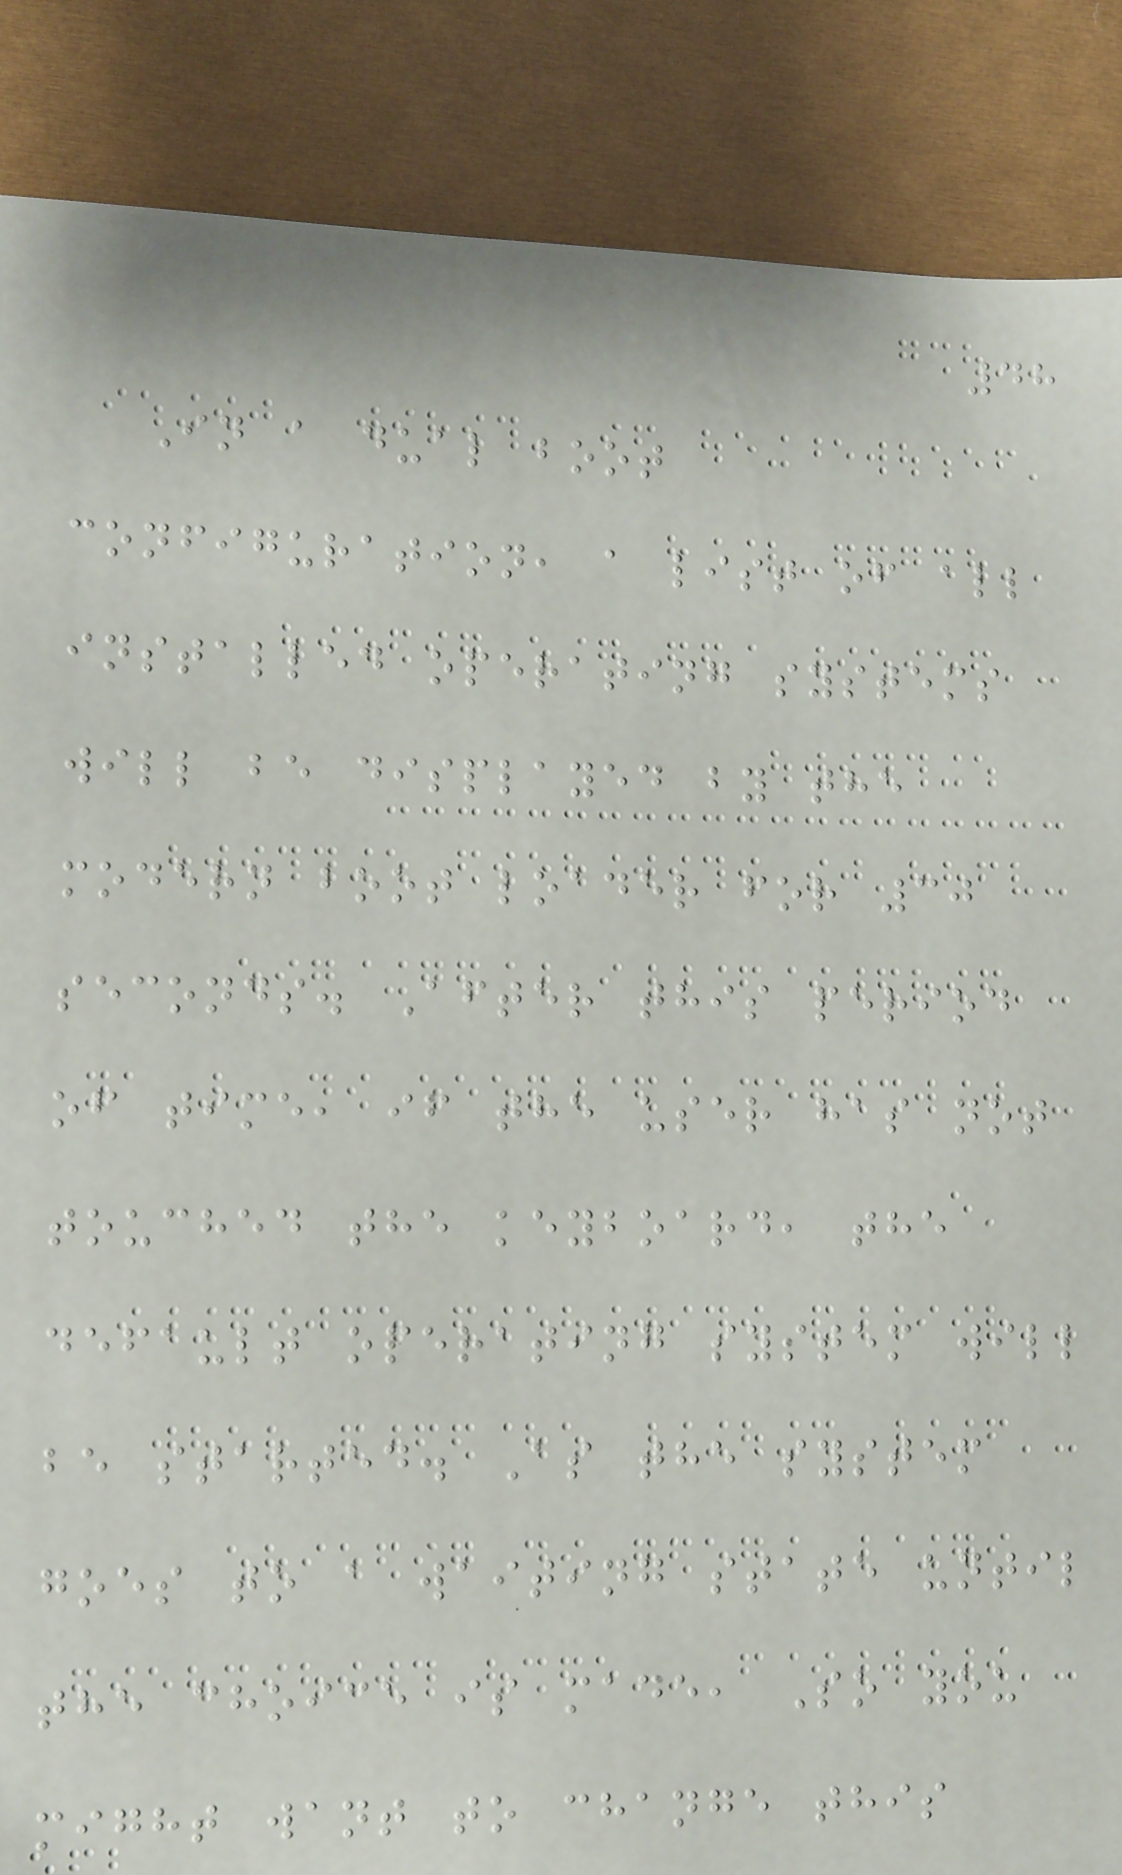48
In a dual boot
configuration, a list of all
installed operating systems
will be displayed by the
modern boot loader for 30
seconds. After this period
of time, if the user has not
touched the keyboard, the
default operating system will
be started. As the system
goes to a waiting state until
the choice is made, So you
might want to change this
